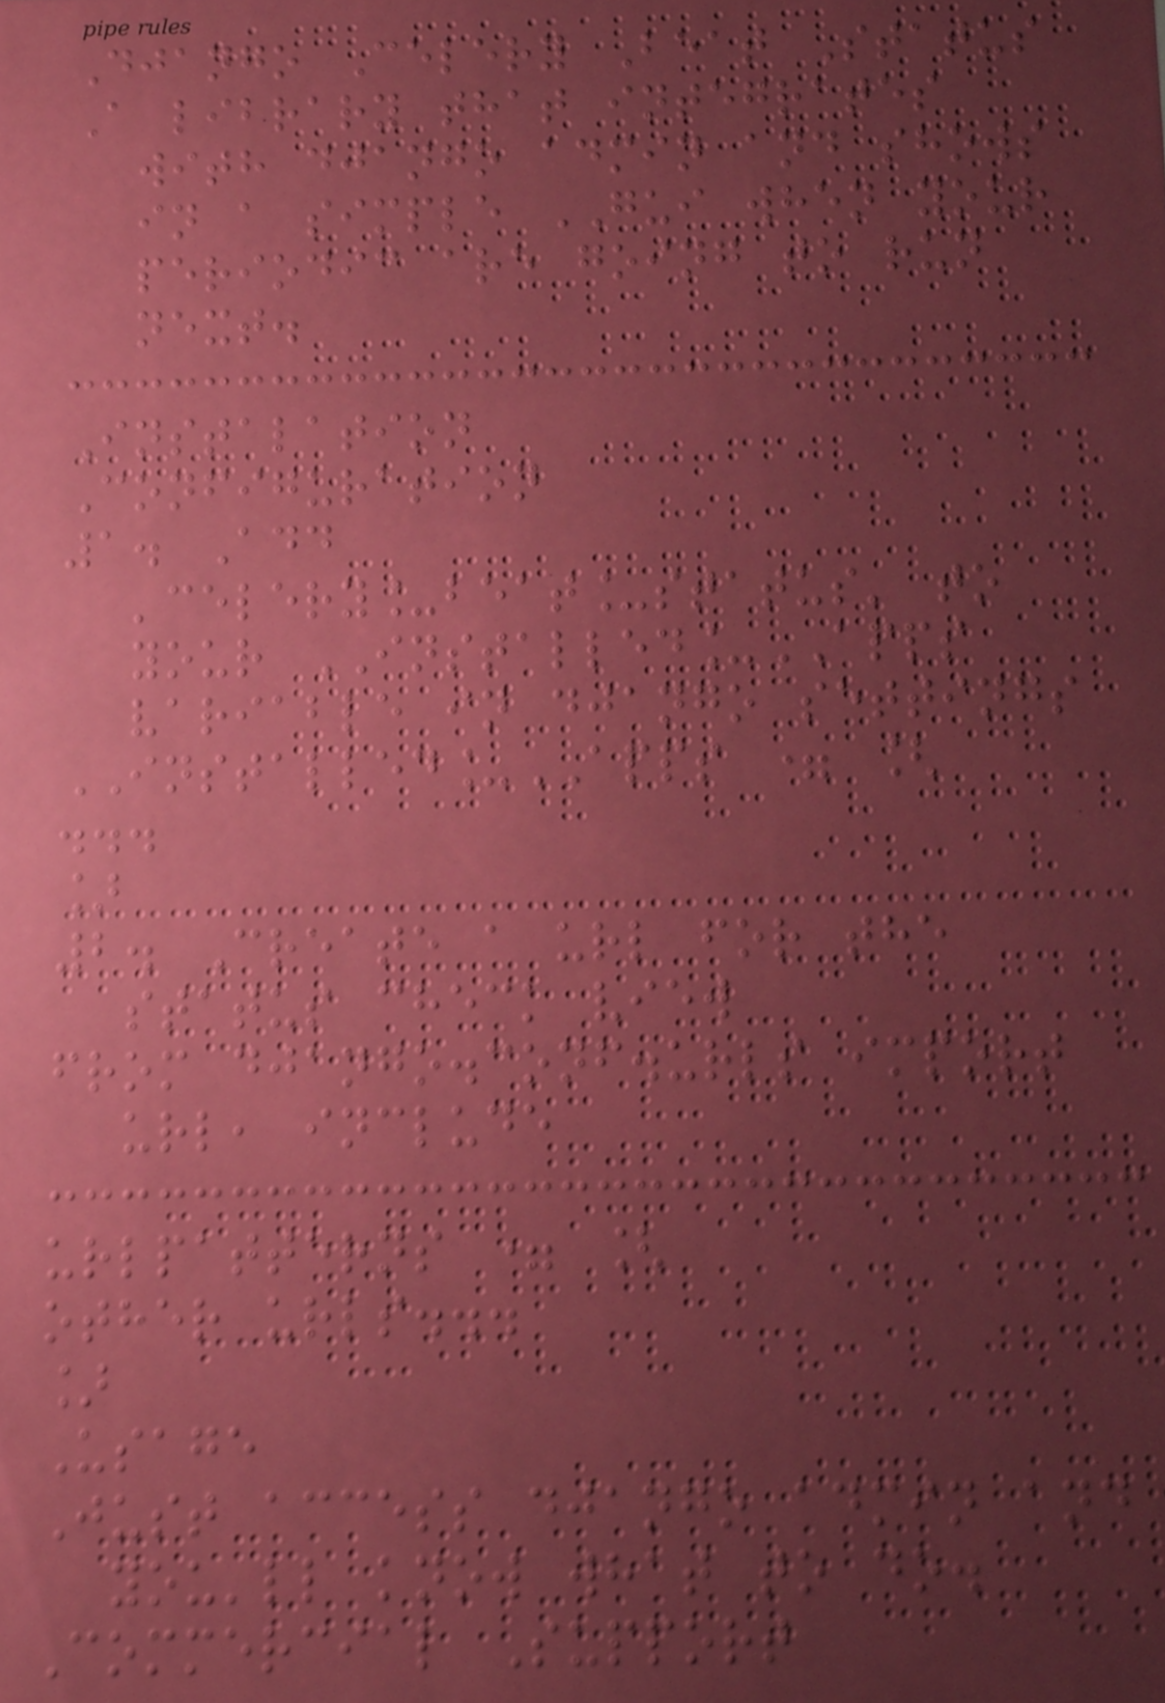Django Celery Beat Status
A library that integrates
with django admin and shows
in a simple GUI when your
periodic are going to run
next.
Instalation
Configuration
1. Add
'celery_beat_status' to
your INSTALLED_APPS
variable in django settings
INSTALLED_APPS = [
...
]
2. Create a url for the
status check view
from django.conf.urls import
url, include
urlpatterns = [
other urls...
]
Usage
Just access django admin and
you'll know what to do.
Commercial Support
